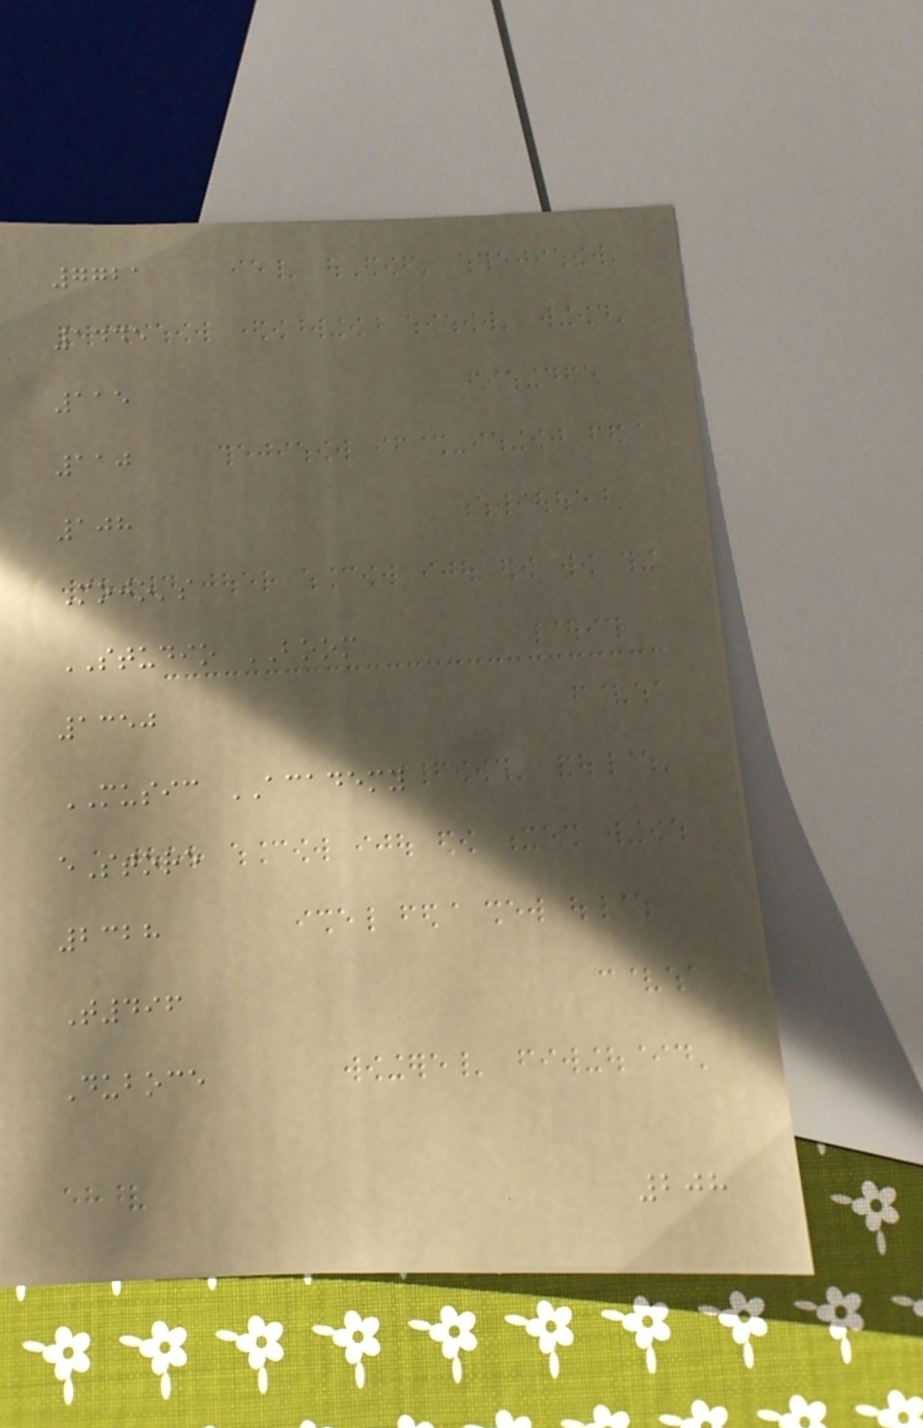7721
1445
115
110
108
Mojo's
STUDIO BOOM
1350
MUSIC ACADEMY
eStore
2328
T496
Duboce
208
